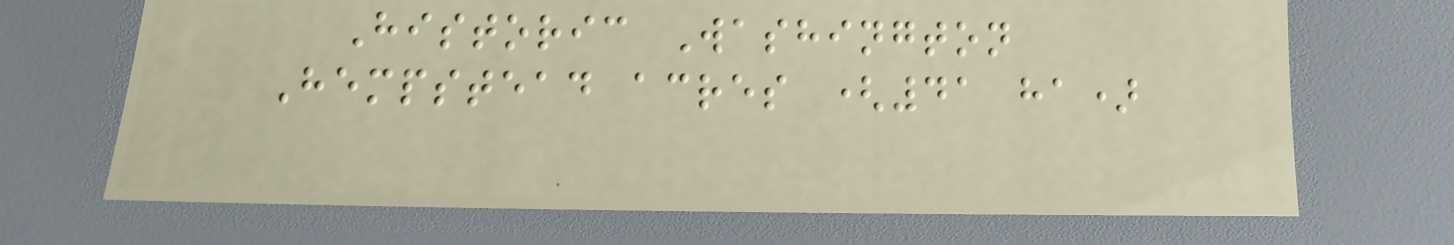Historic Washington
Hempstead acres (41 ha)
